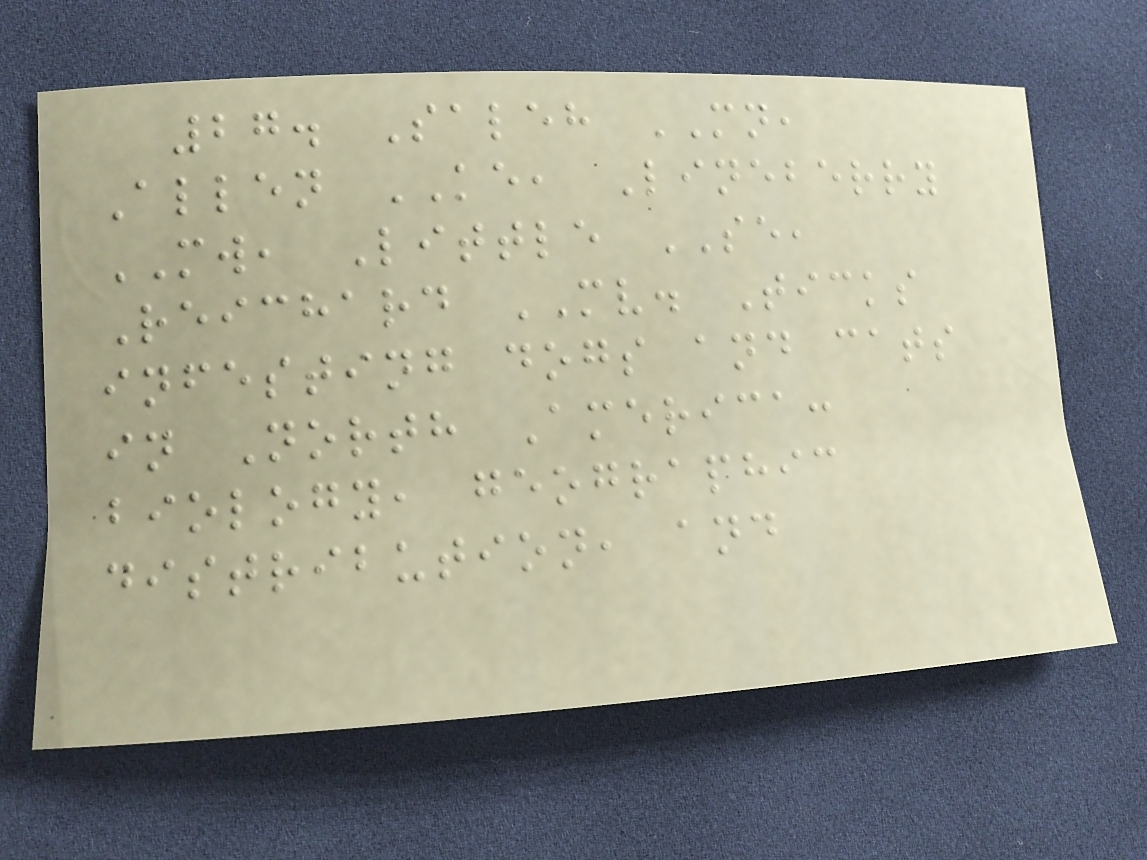27. Saleh MN,
Allen KE, Lineberry
MW, Little SE,
Reichard MV. Ticks
infesting dogs and cats
in North America:
biology, geographic
distribution, and
